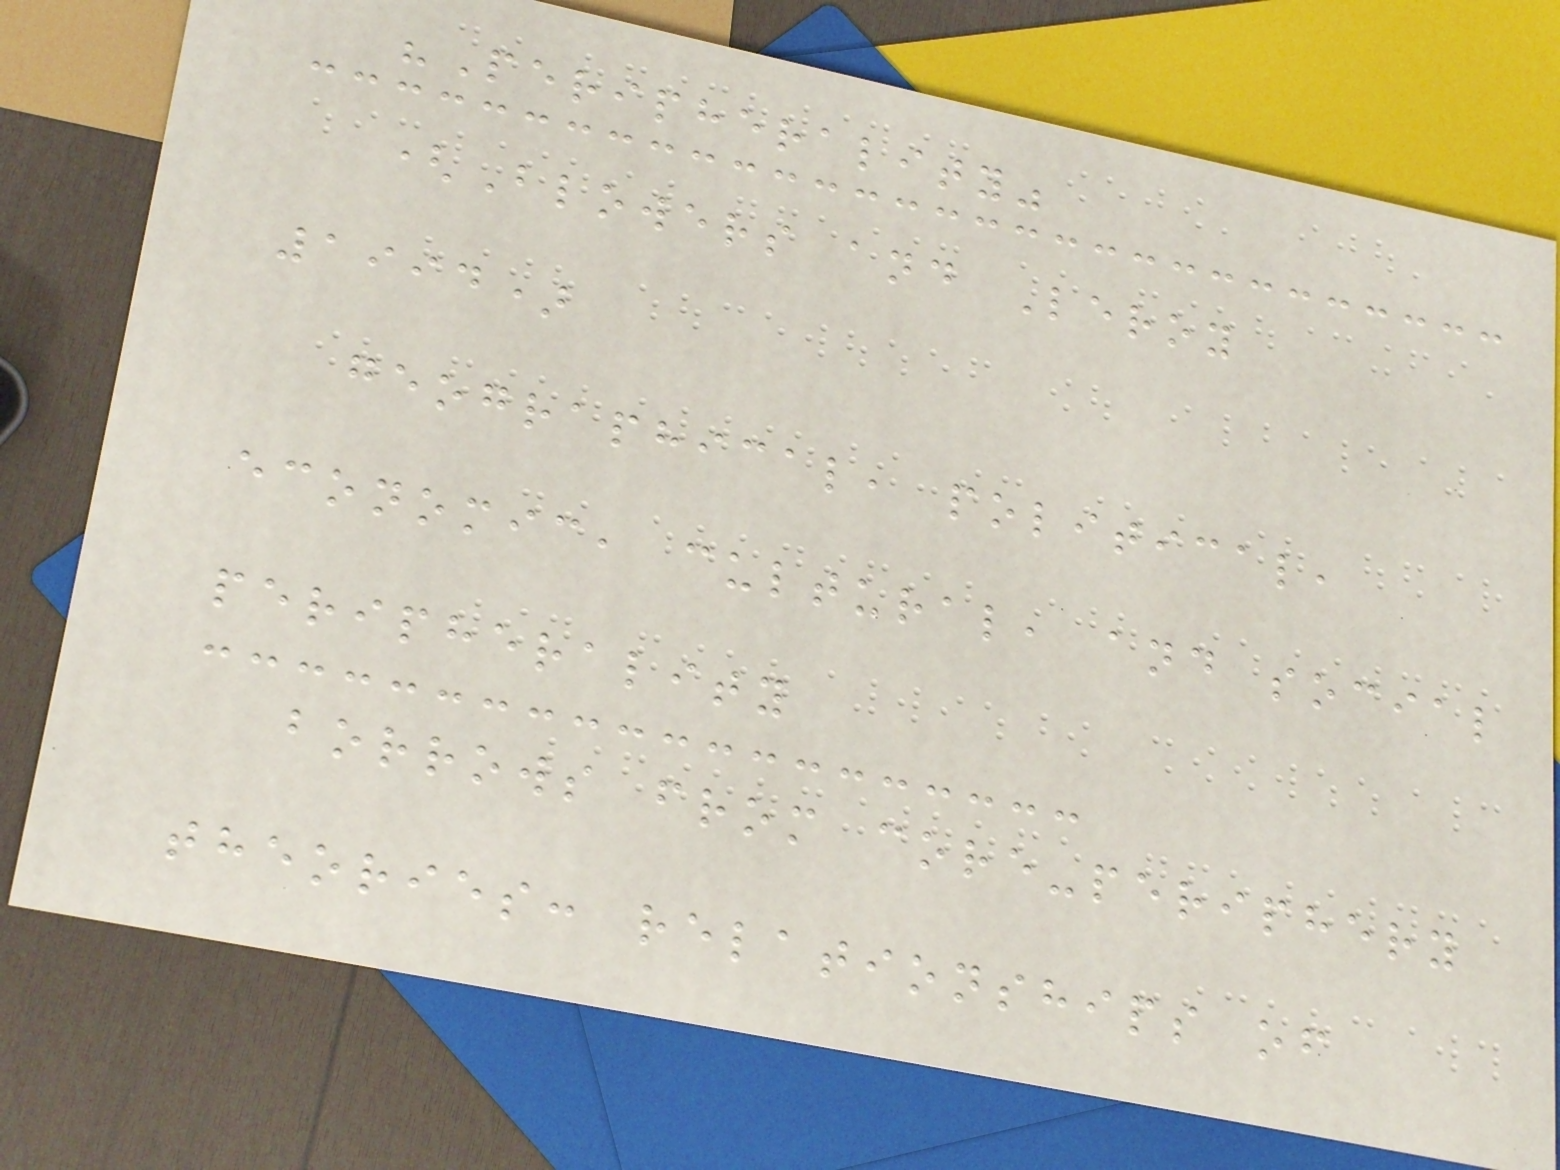"Peripherality"
(Blowers and Leroy
1994)
geographical, political,
economic, cultural, and social
peripherality
borrows from core-periphery
theories: relationships of
